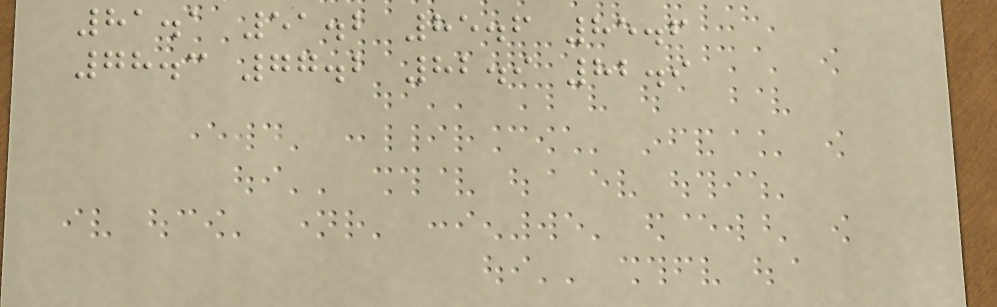81.1 51.2 85.6 85.6
78.3 77.2 82.9 82.9
